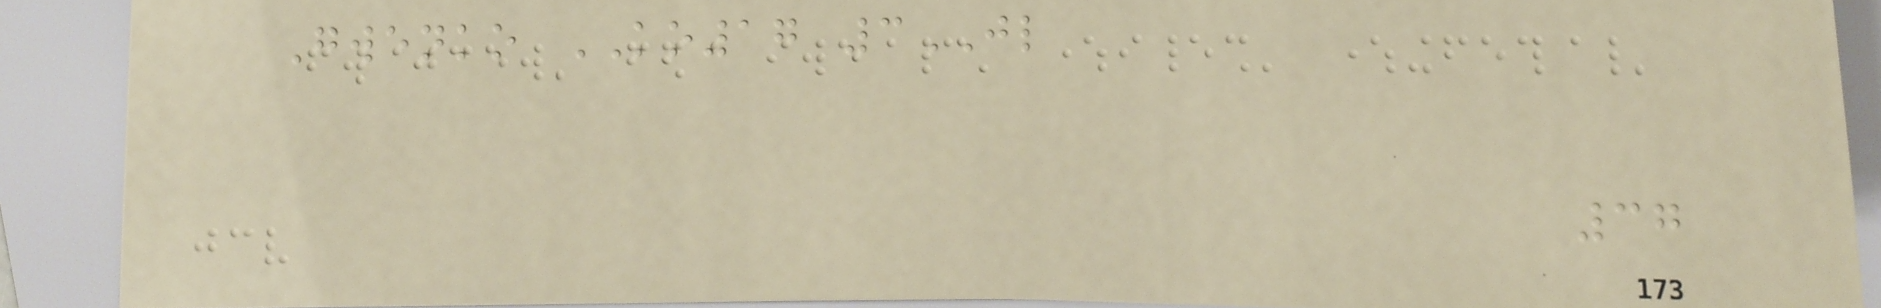Gwenko KO17 3JL
37
